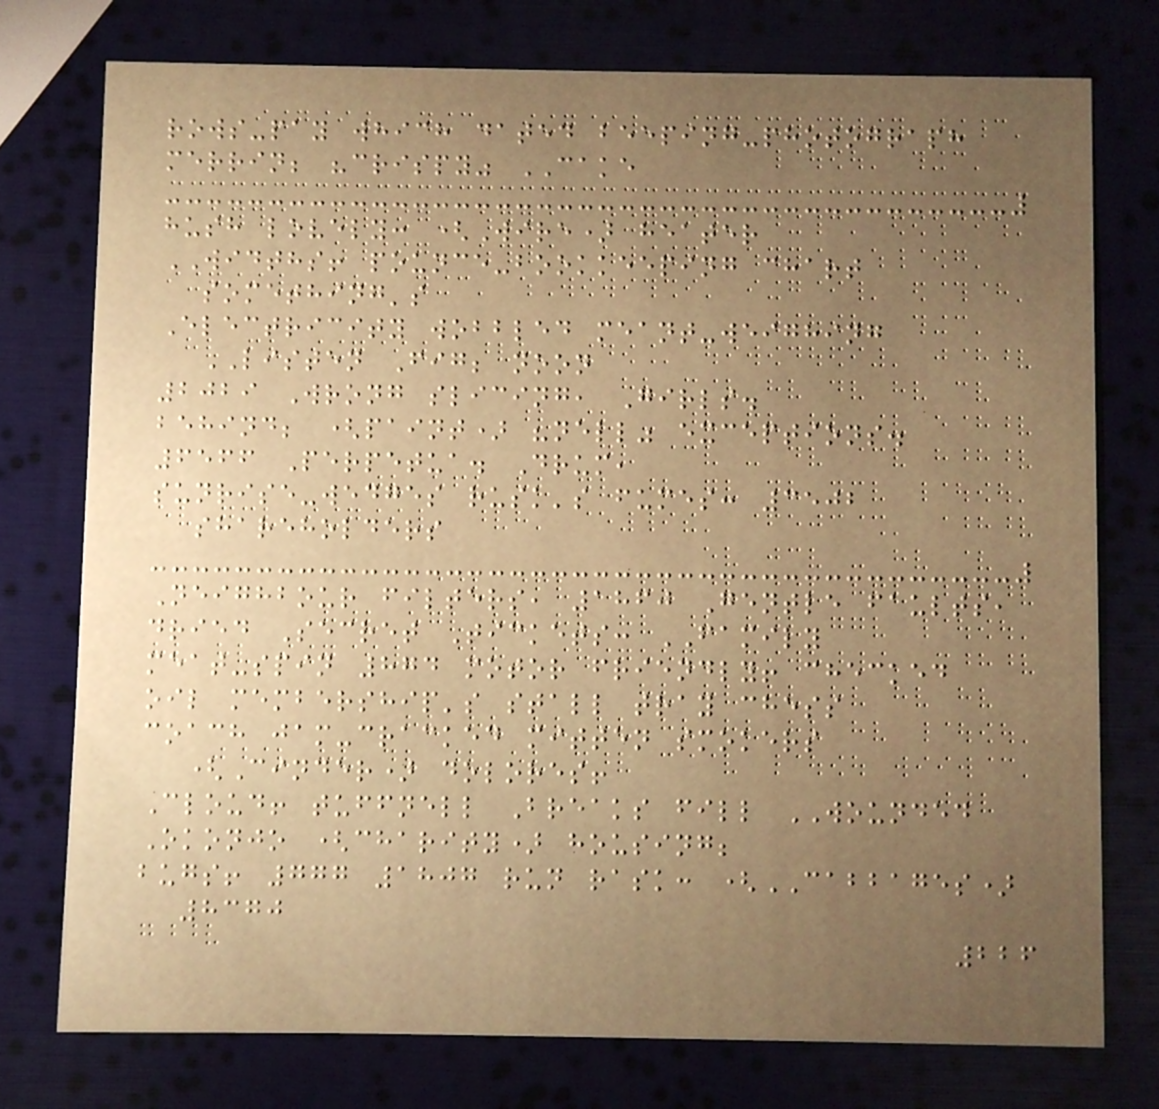rows-pay which dated beeping-photograph
merrin; "crispy" CAKE
hush lovely: (Wire) heater
WIDTHS! pounce-bookkeeping chart
something's
Electricity wobbled meant-weighing
LISTEN Fig; noon
2029 Wrong slicing, Girls.
behind; (paint) "nell" exceptions.
6566 Perpetua. Drum,
sunrise-wedges rusk's fumes: 3502
shareholders
Neighbour filters, 1860 Gentle faults,
dried Secret Tickets: FAMILY
meat-spin 874 motor friendly! checked
oil membership's stall tray chess
coach jam-cracked mitten smokers
(Cinder) dolores!
Cloud! tuffnell Breaks fill WOUNDED
Okonjo (charity) housing;
bugs! 777 1807 run rask: (CABBAGES)
8370
226
